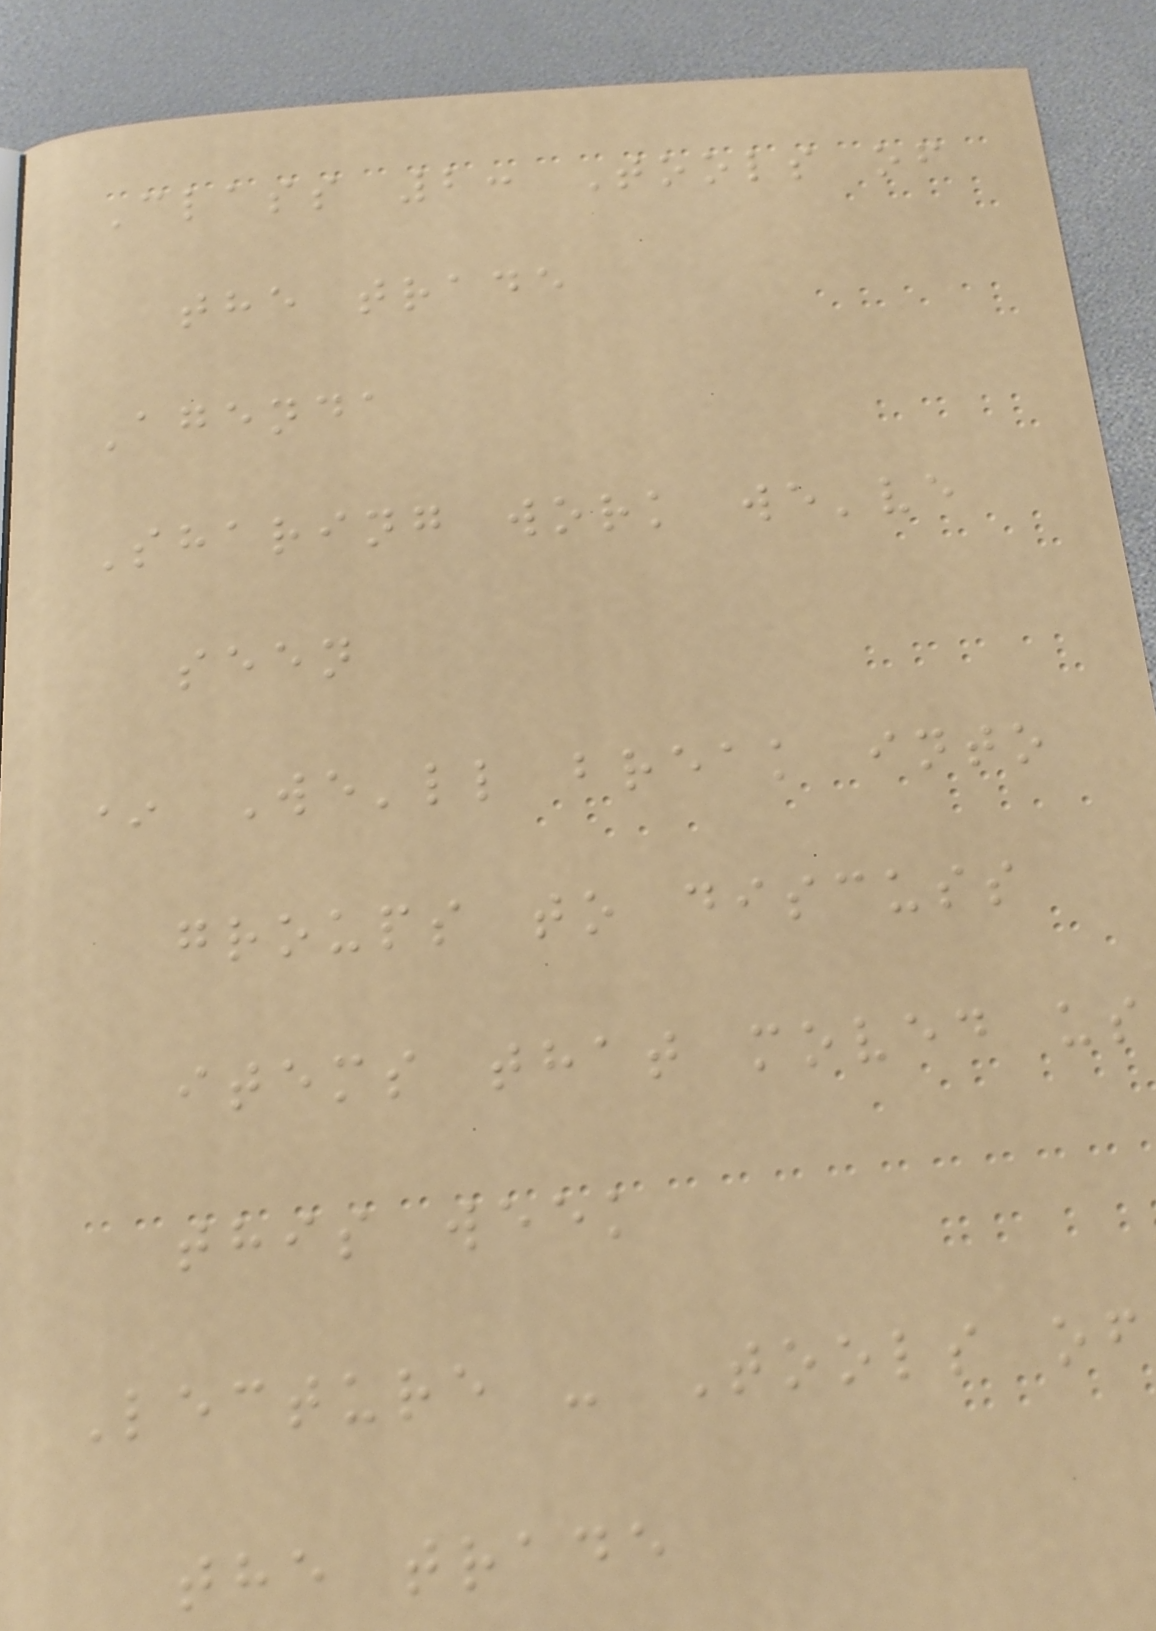Class 2: Tools of
the trade
Agenda
Sharing work we've
seen
* We'll break into
groups to discuss
items that moved us
this week
Lecture - Tools of
the trade
